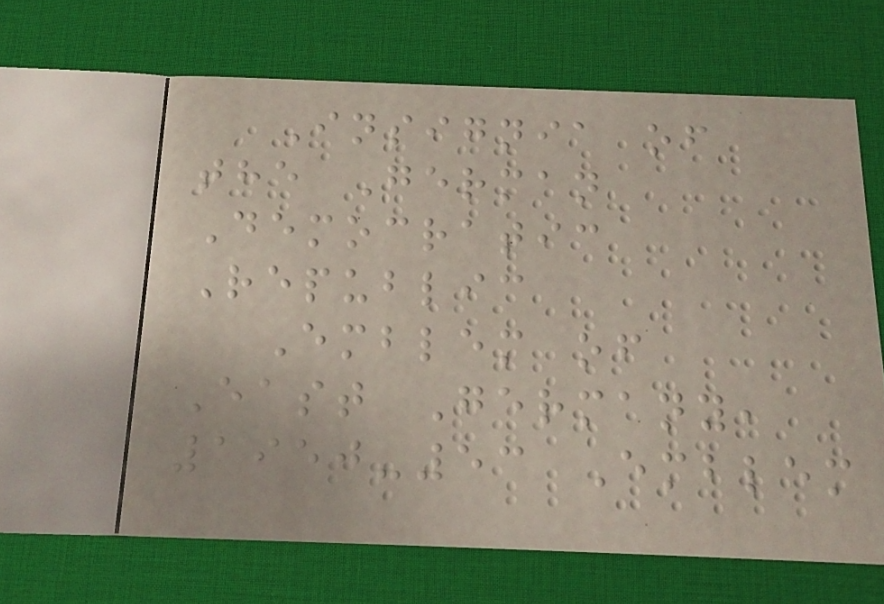Insignia of
the German
Democratic
Republic
Emblem of
East Germany,
1950-53 Emblem
